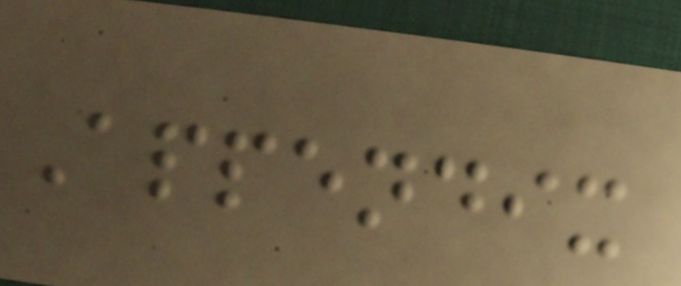Appendix
